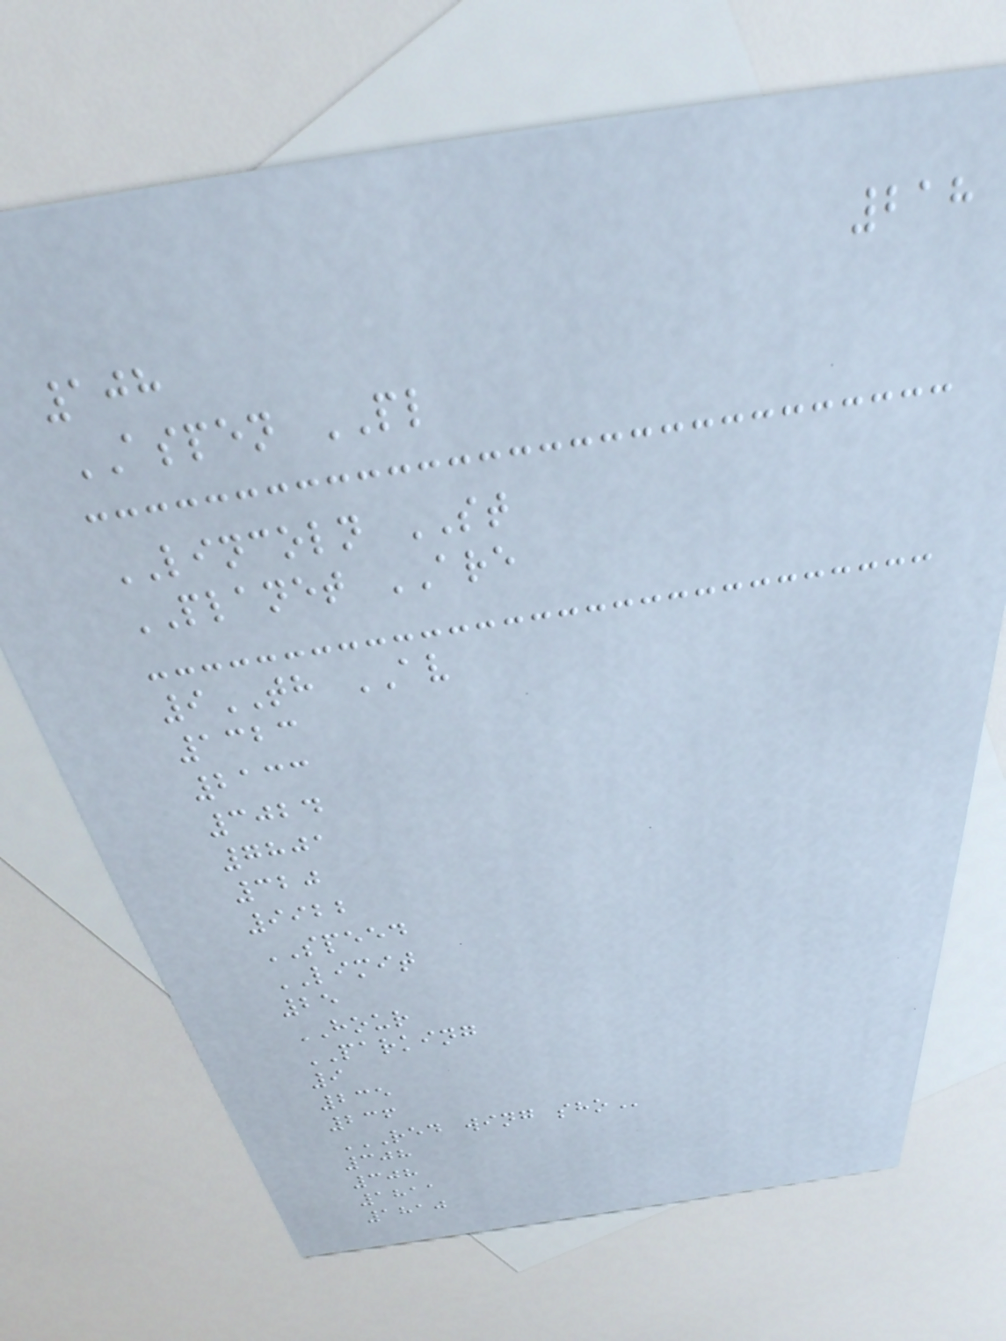218
108
ASPEN PL
LINCOLN ST
PLANET ARE
9TH AV
1323
2133
3024
7801
320
9922
SPEED
LIMIT
25
HOUR
PARKING
9
235
236
RED WING SHO
308
308
1811
1810
